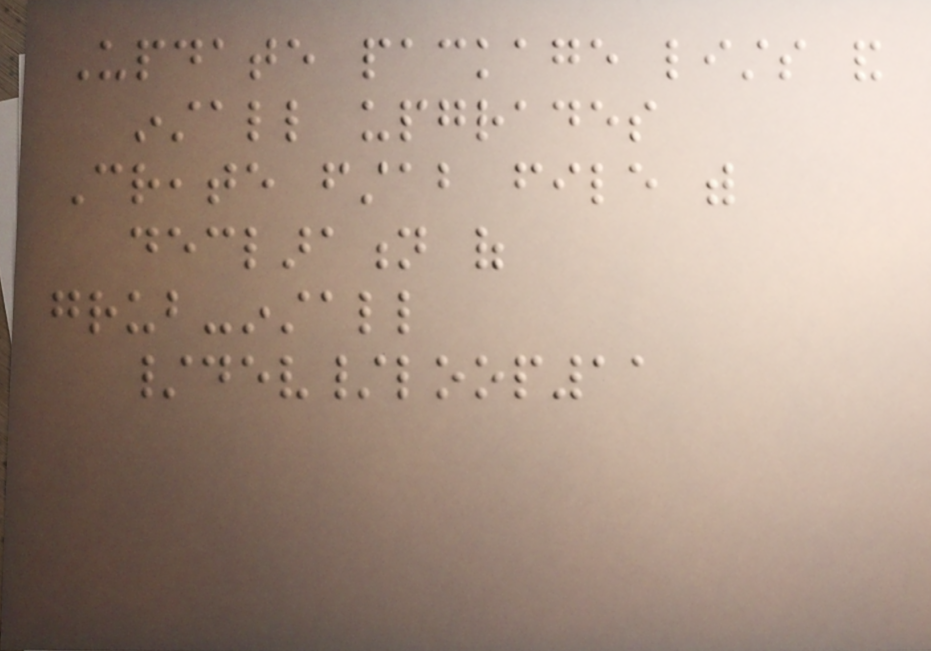Update package lists and
install upgrades
Create fstab file with
declaration of
grub-install
/dev/loop11
